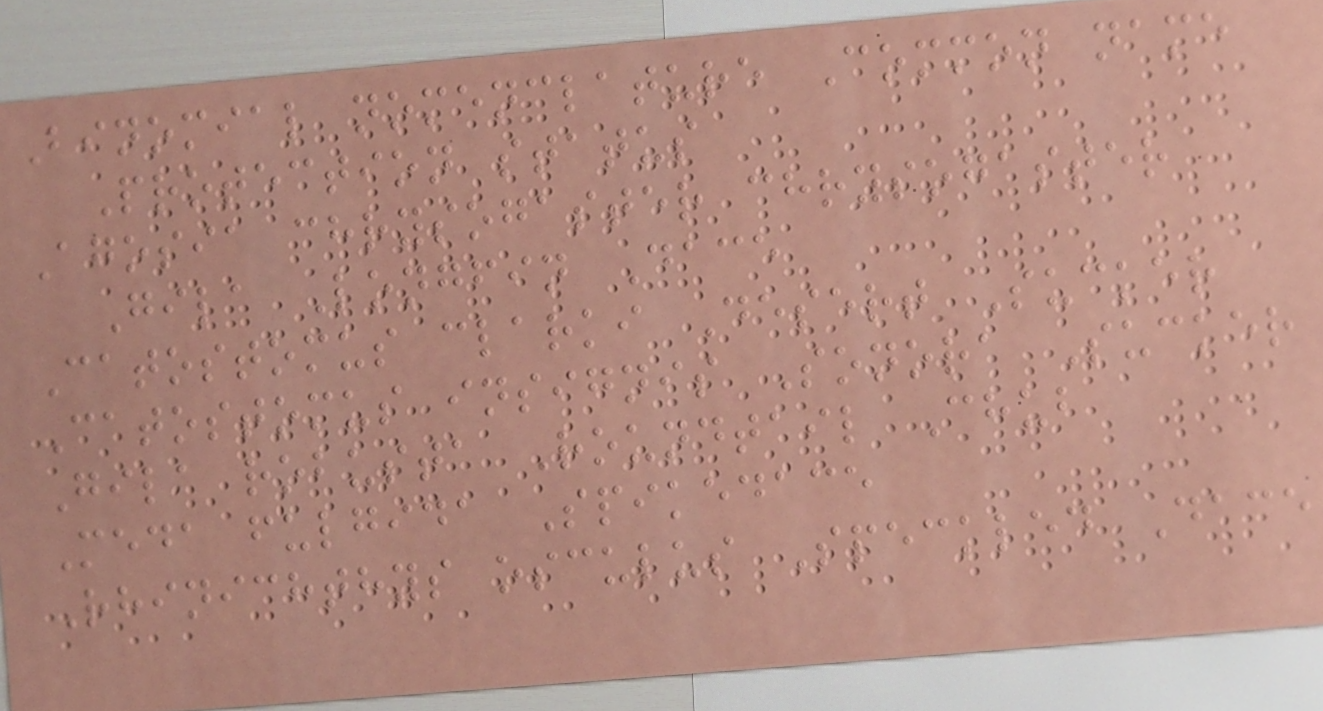Binomial nomenclature Common name
Protection status
Agosia chrysogaster chrysogaster
Gila Longfin Dace
Catostomus clarki Desert Sucker
Catostomus insignis Sonora Sucker
Gila robusta Roundtail Chub
Meda fulgida Spikedace
Rhinichthys osculus Speckled Dace
